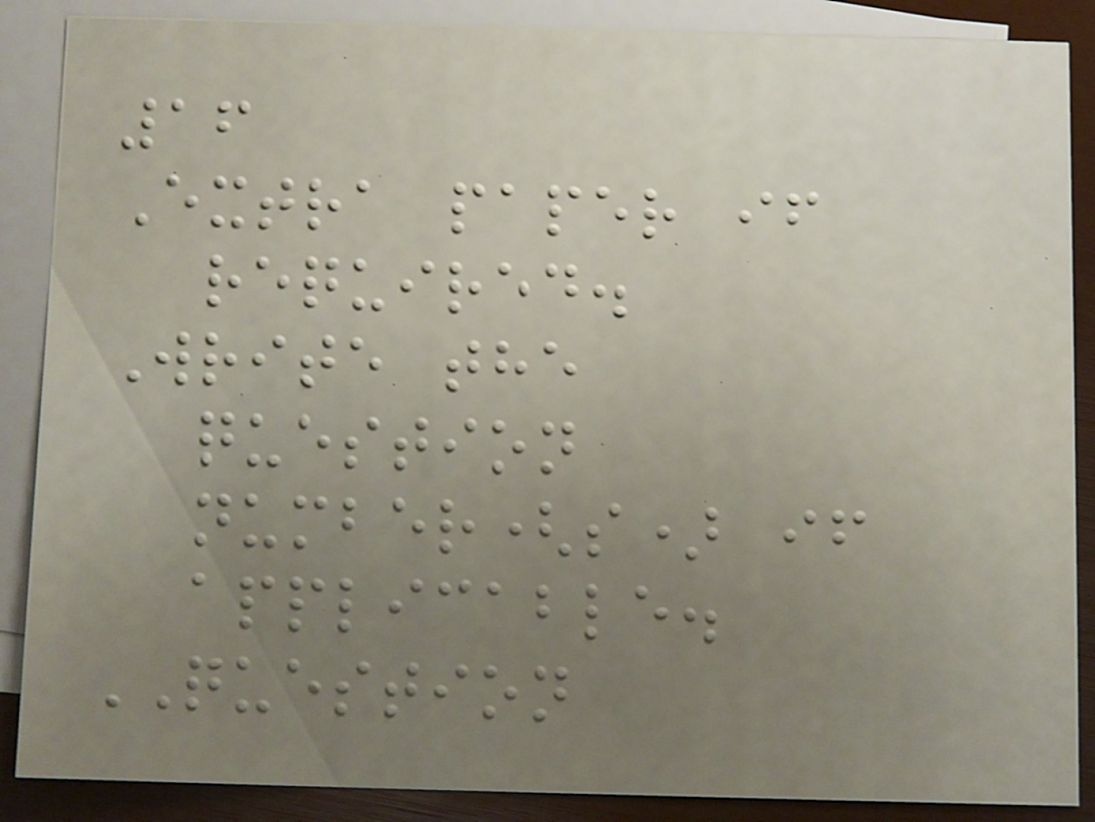16
Extra paper if
required.
Write the
question
number(s) if
applicable.
QUESTION
